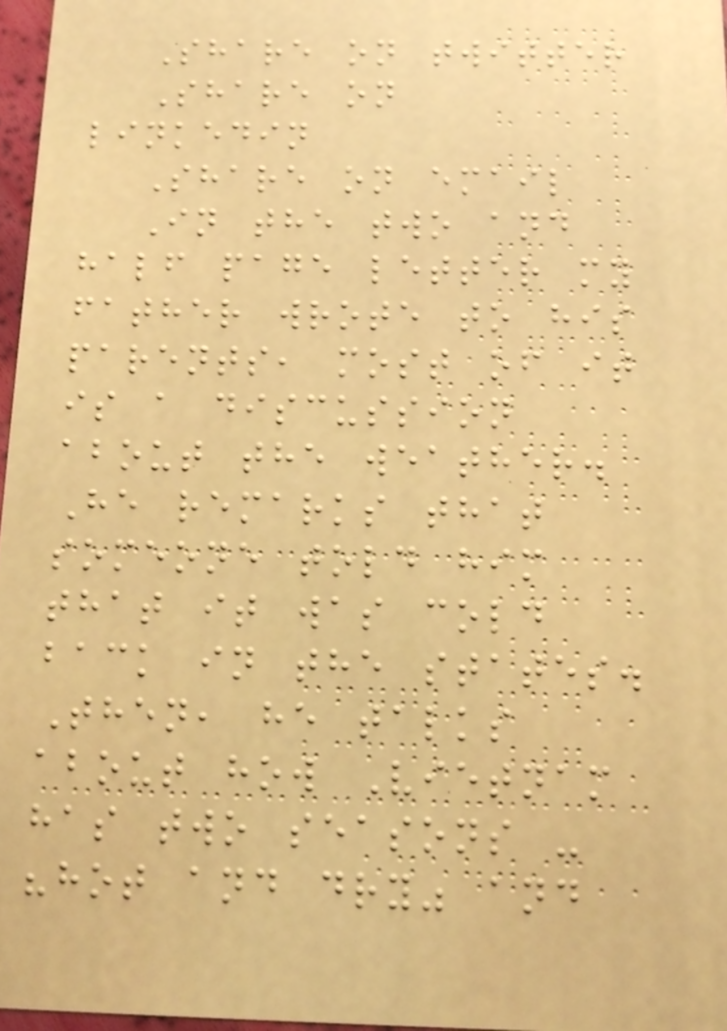Share on twitter
Share on
linkedin
Share on email
In the two and
half page letter my
father wrote to his
parents, most of it
is a discussion
about the weather.
He remarks that
someone told him
that it was cold
back in the states.
Then, he talks
about how Vietnam
has two seasons -
"hot and dry" and
